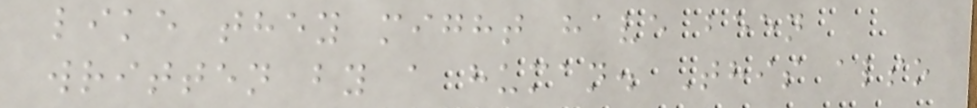like they might have been
written by a human. This also
